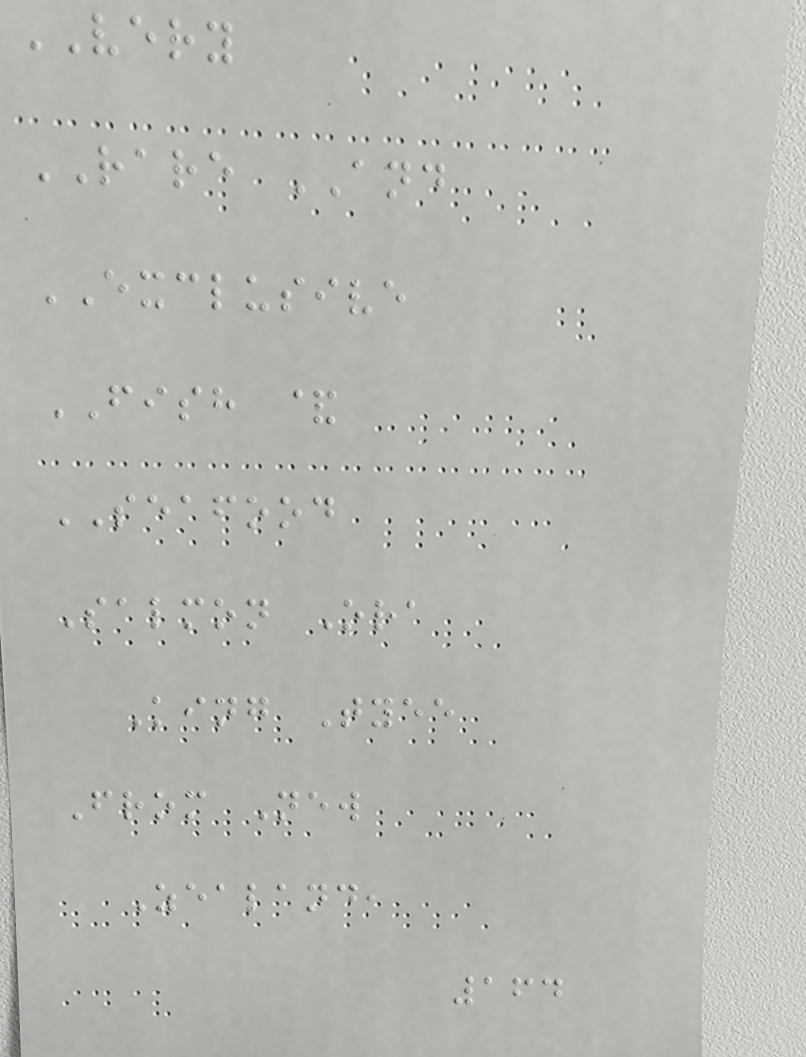VERY
RARE AND
EXCLUSIVE
FISH &
SEAFOOD
Salmon Ora
King Tyee
From New
Zealand,
164
